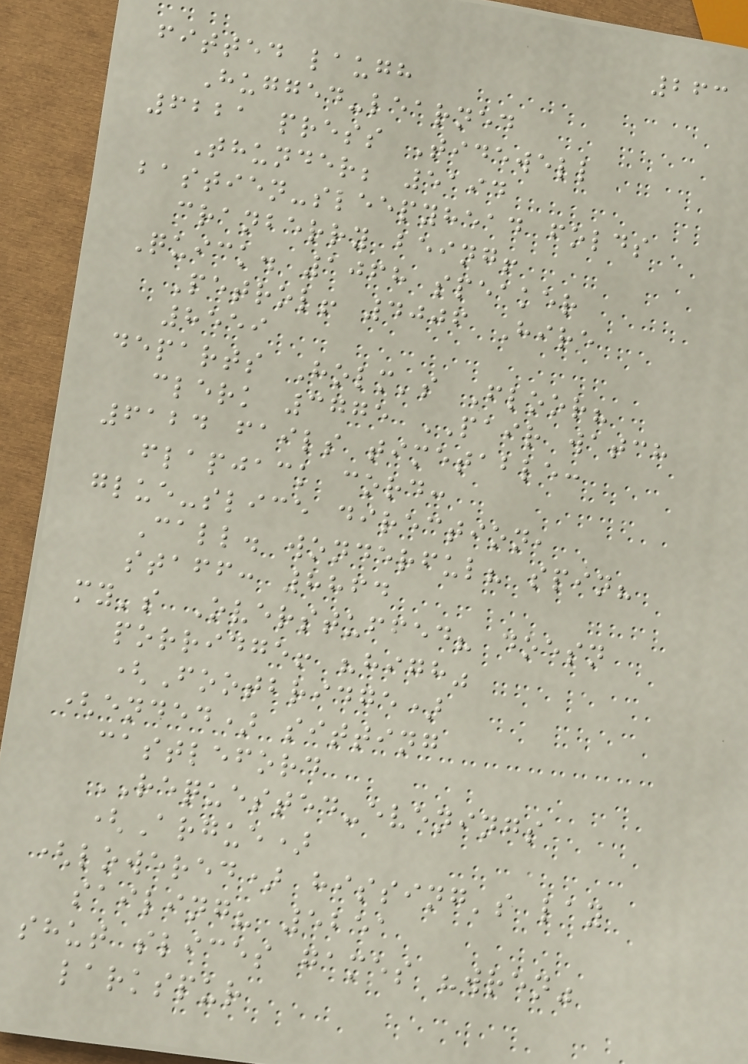263
fitted laugh
Hugged-learned
6221 press Tidewell
Thunder; 5194
bastien-sleepyhead folds
cranberry being!
Quick. 1068 speaker
Petrol! 4006 Hire
8559
departs Holm's Floor?
clerk 3775 PAIR watch
6124 fails timetable:
flapjack cord:
glue-slice direction,
Call. wonderful? spin?
staff: 8864
my's Overstuffed? doesn
porridge! "high"
(Footbridge)
(ended) sitting
castleford
REQUESTED-evenings
(Argue)
(lowered) hissing's lay
sailing? 5251
shut slices games "wren"
larkspur
